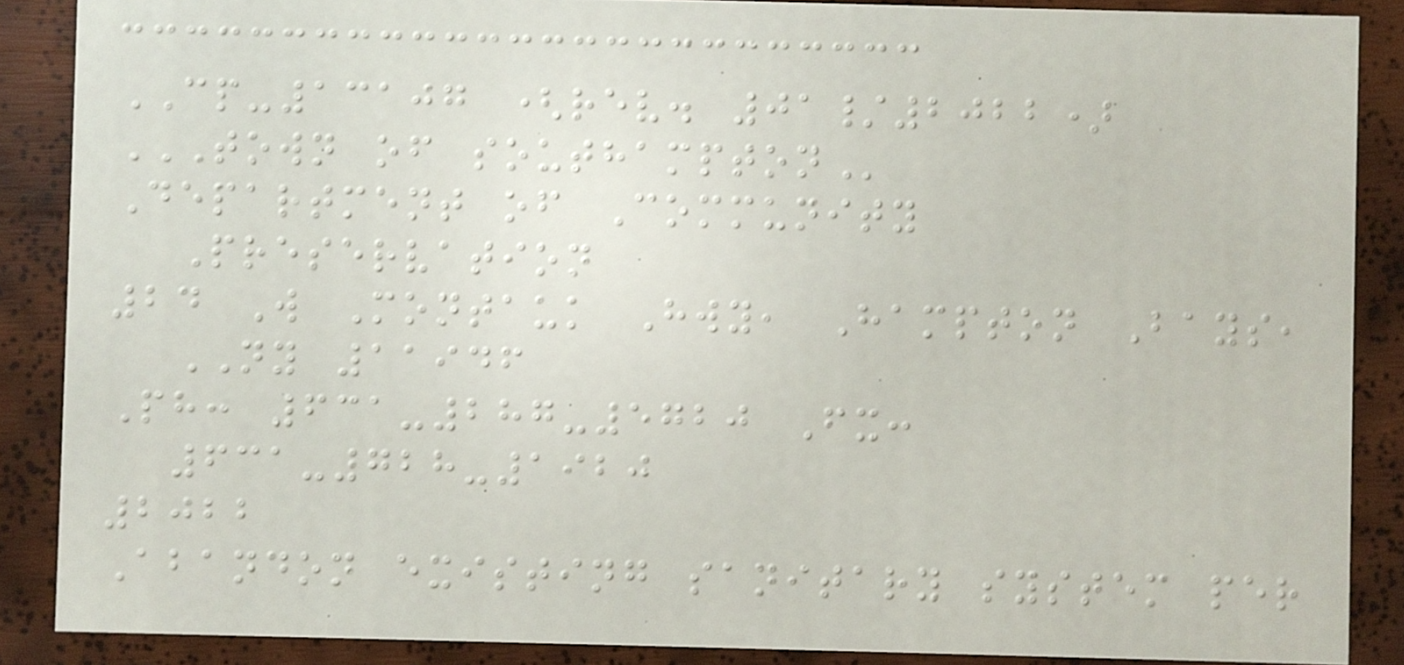CP-13107 (rev. 01/2022)
TOWN OF SOUTHAMPTON
Department of Community
Preservation
24 W Montauk Hwy, Hampton Bays,
NY 11946
Ph: 631-287-5720 Fx:
631-728-1920
2022
Abandon existing sanitary system per
